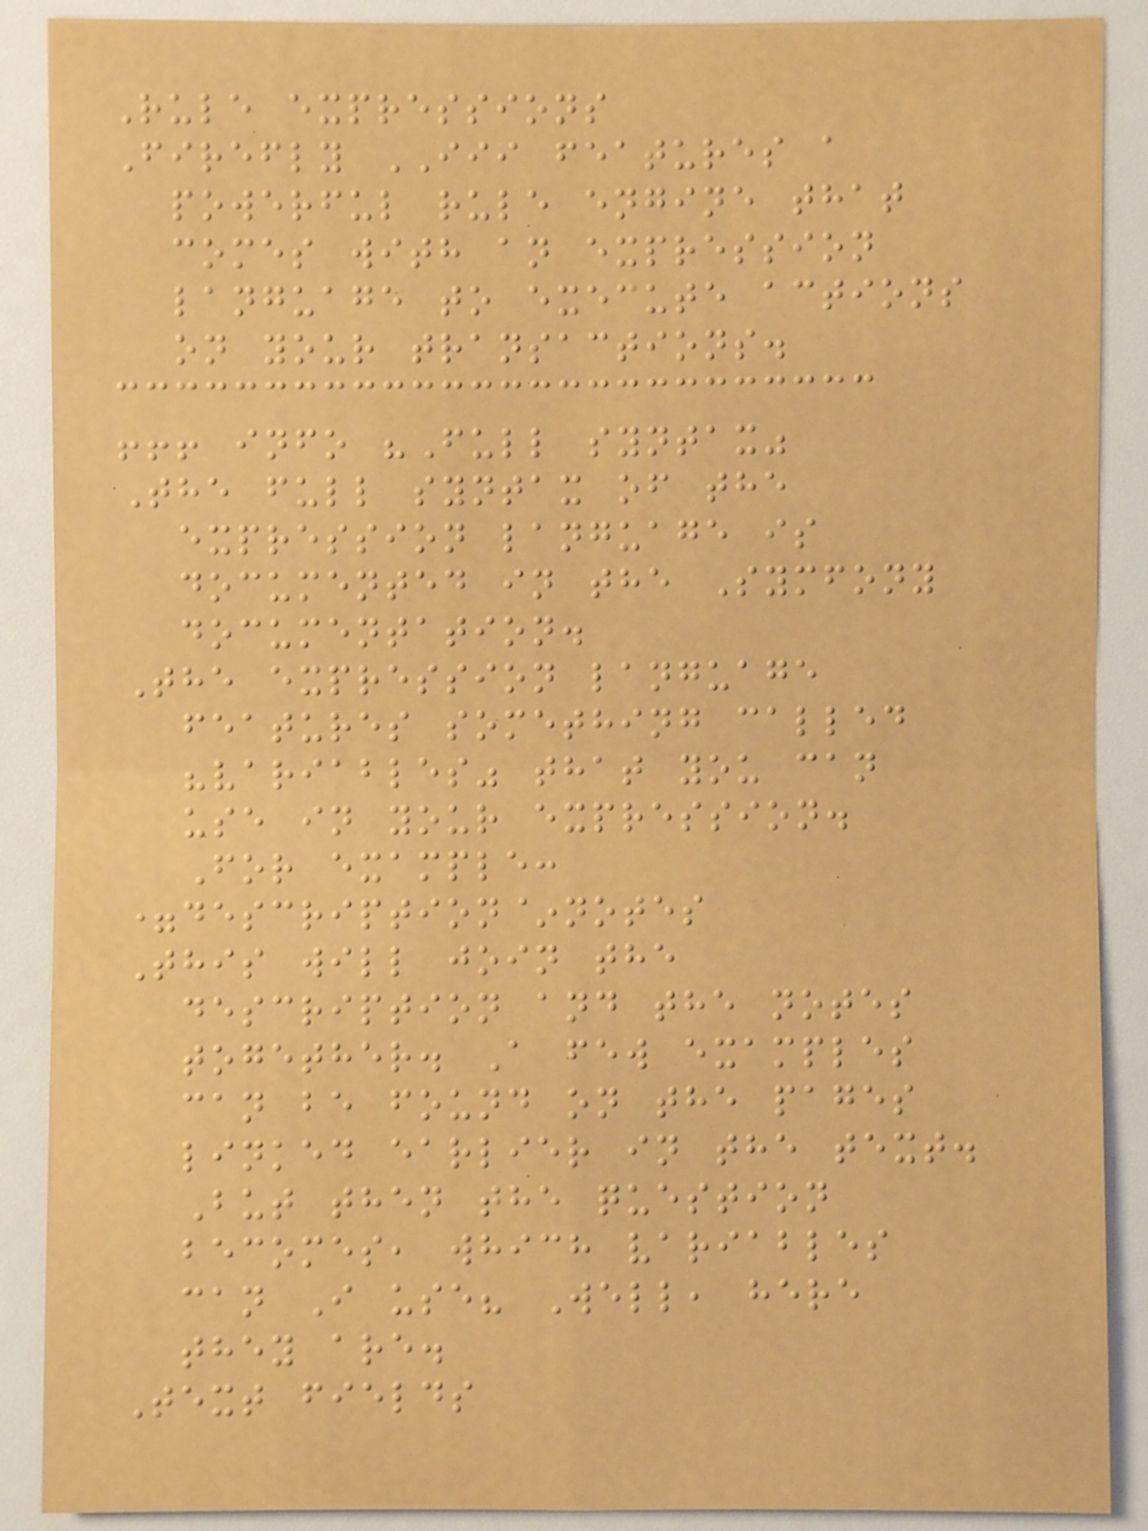Rule expressions
Firefly III features a
powerful rule engine that
comes with an expression
language to execute actions
on your transactions.
!!! info "Full syntax"
The full syntax of the
expression language is
documented in the Symfony
documentation.
The expression language
features something called
"variables" that you can
use in your expression.
For example:
=description~notes
This will join the
description and the notes
together. A few examples
can be found on the pages
linked earlier in the text.
But then the question
becomes, which variables
can I use? Well, here
they are.
Text fields
